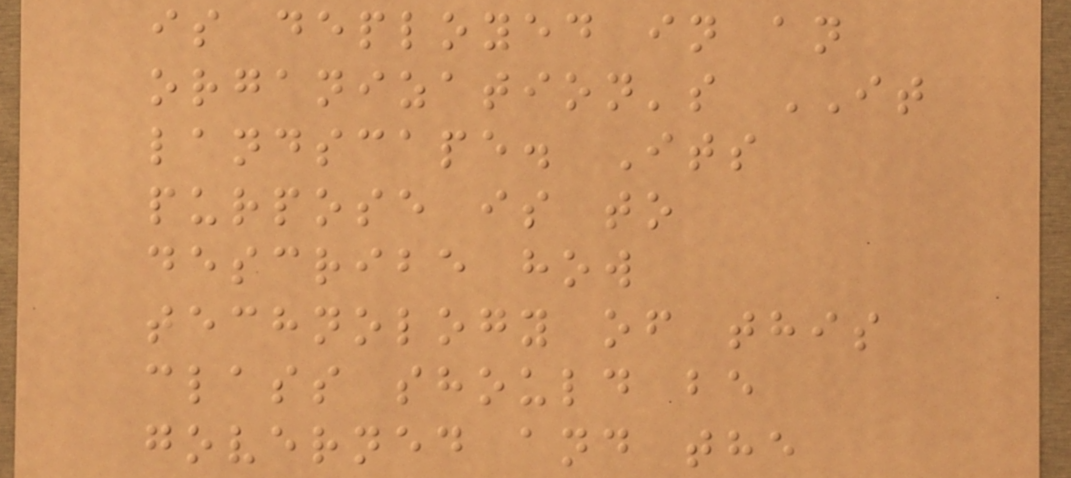is deployed in an
organization's IT
landscape. Its
purpose is to
describe how
technology of this
class should be
governed and the
